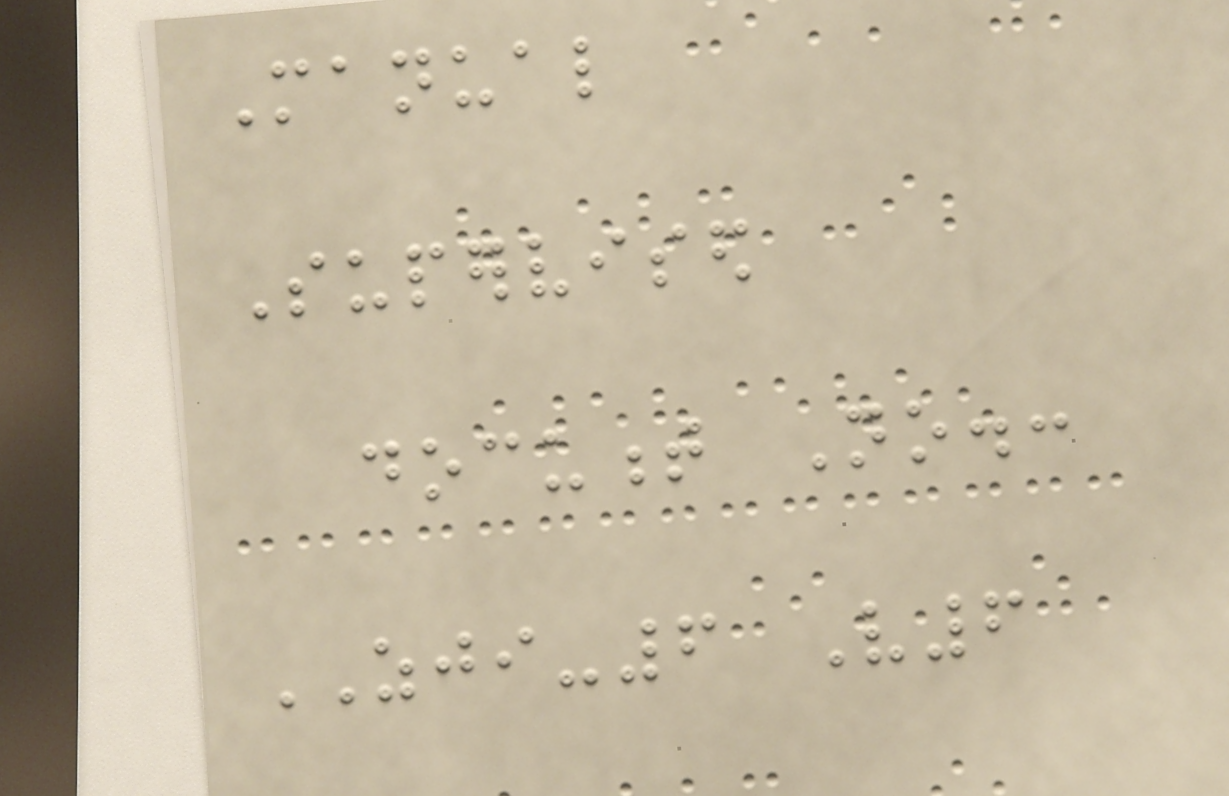Manual
Supervised
document No.:
ZJI-6 V6
